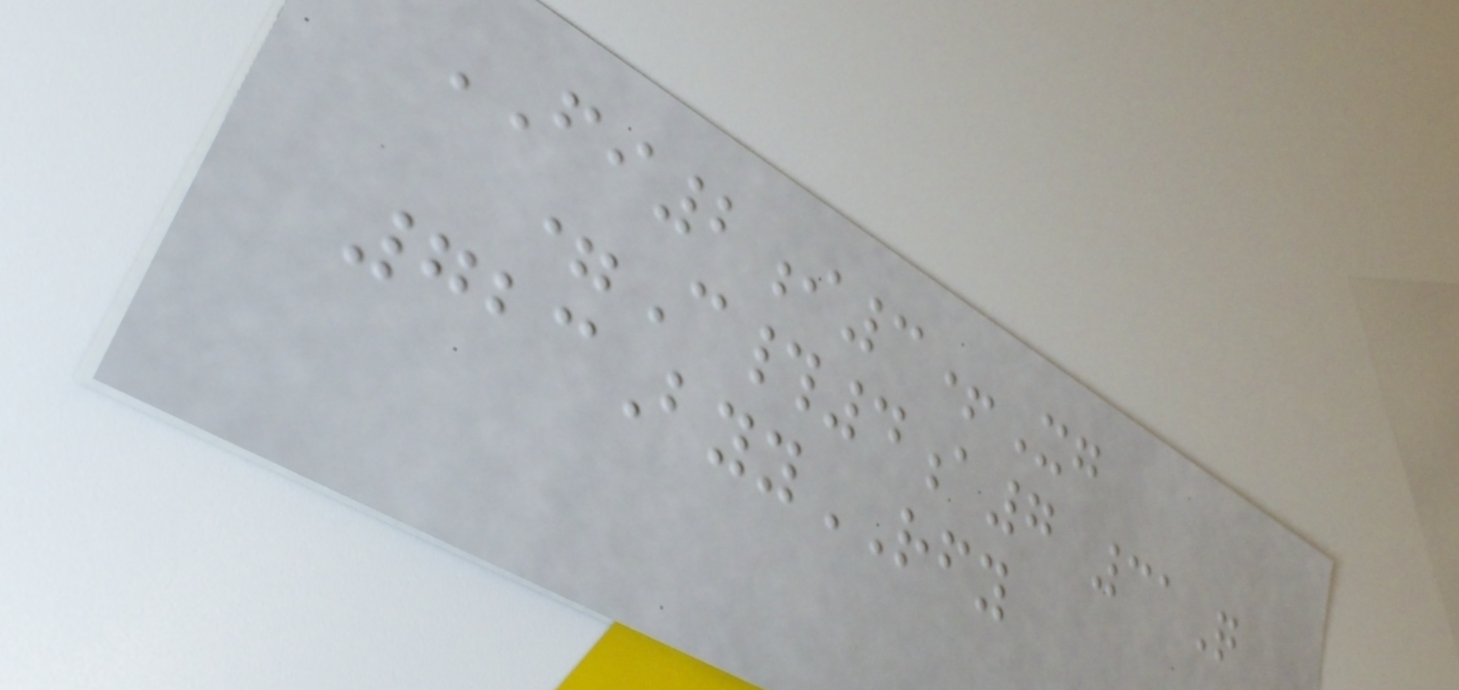FI2i3+Xg
=C#4a7 31Q
723ByyRFY
